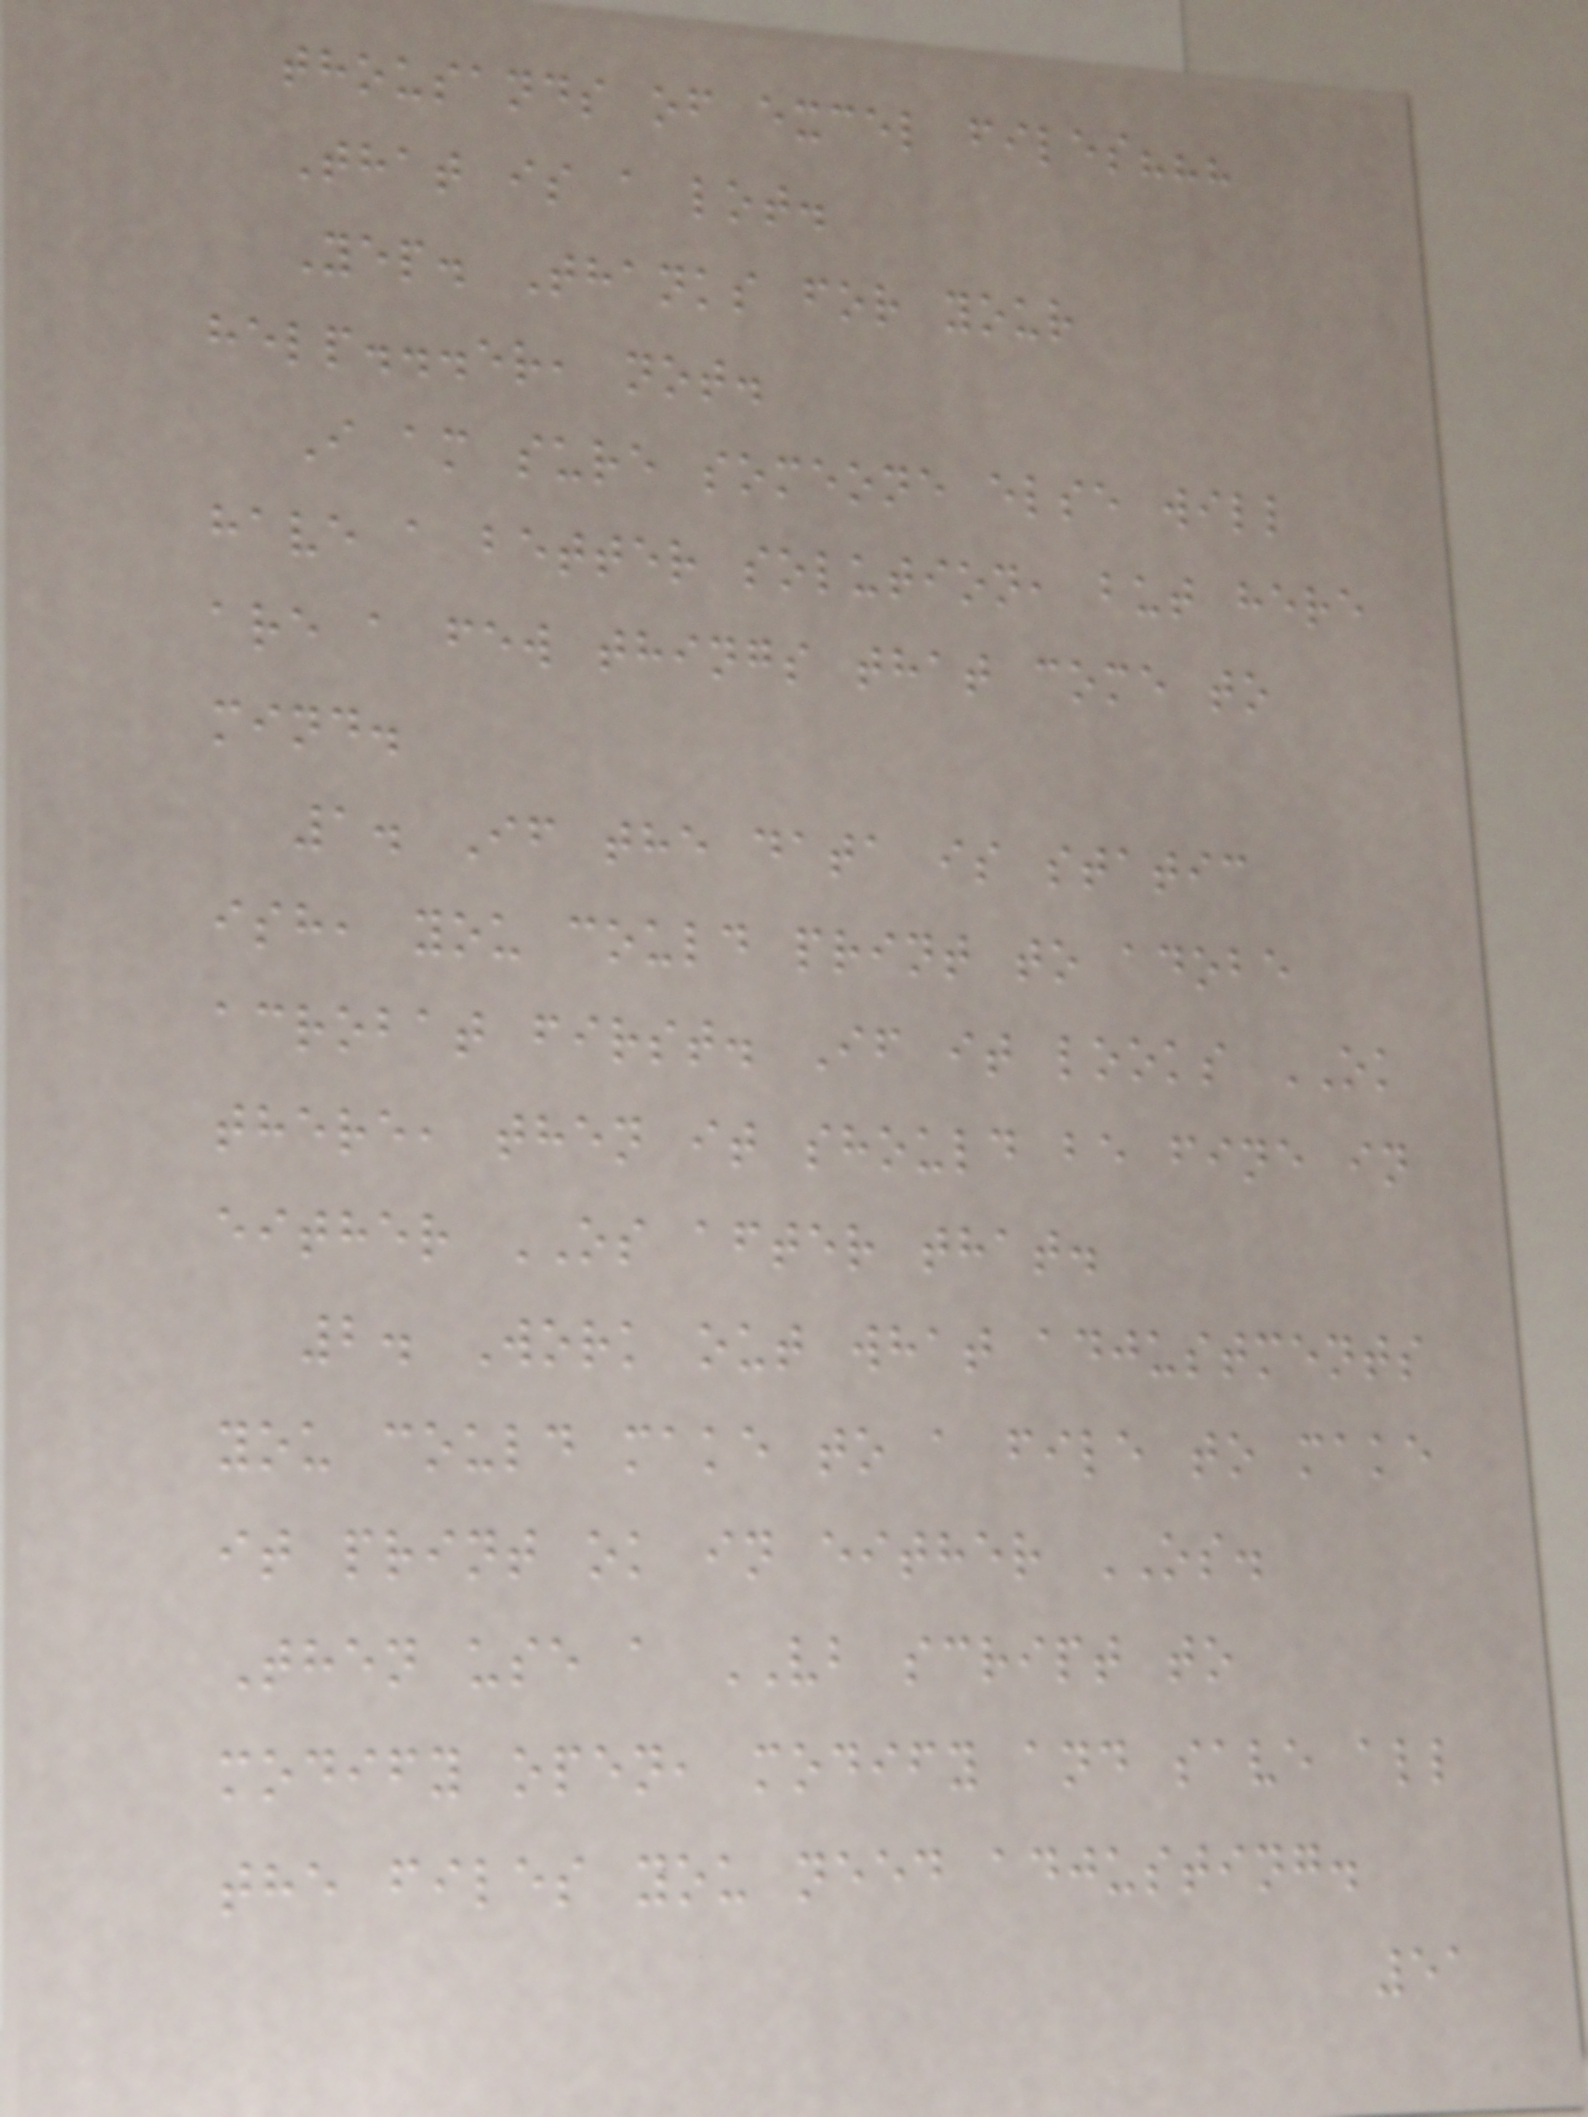thousands of excel files???
That is a lot.
Yep. Thanks for your
help...er, not.
I am sure someone else will
have a better solution, but here
are a few things that come to
mind.
1. If the data is static
ish, you could print to adobe
acrobat first. If it looks OK
there, then it should be fine in
either OS after that.
2. Work out what adjustments
you could make to a file to make
it print ok in either OS.
Then use a VB script to
modify open, modify and save all
the files you need adjusting.
51
